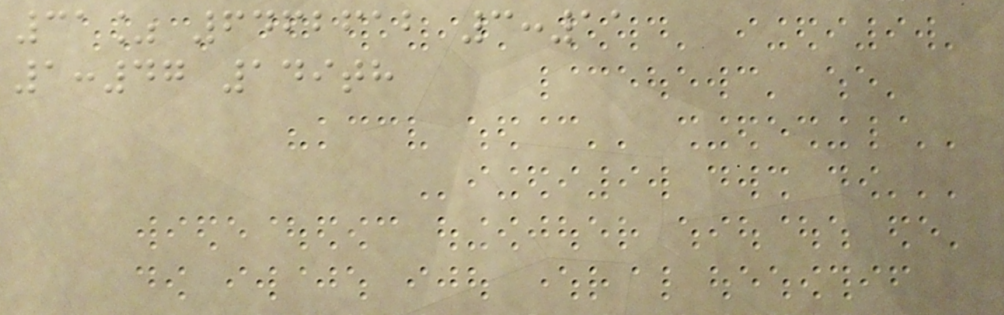31% 6462612 3:11
1:47 149th
